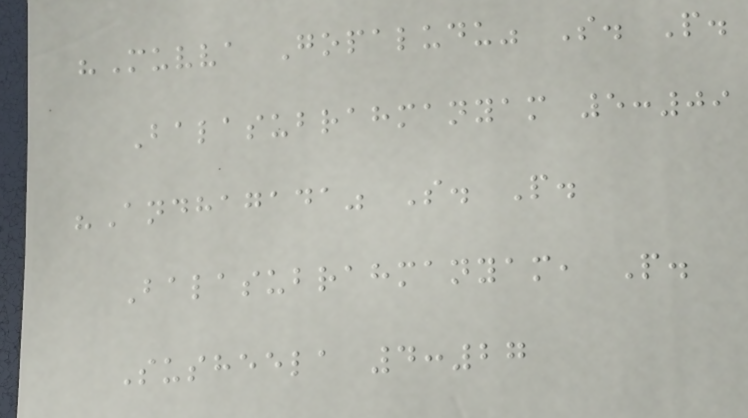"Muvva Gopaludu" S. P.
Balasubrahmanyam 5:09
"Andhagada" S. P.
Balasubrahmanyam, P.
Susheela 4:27
